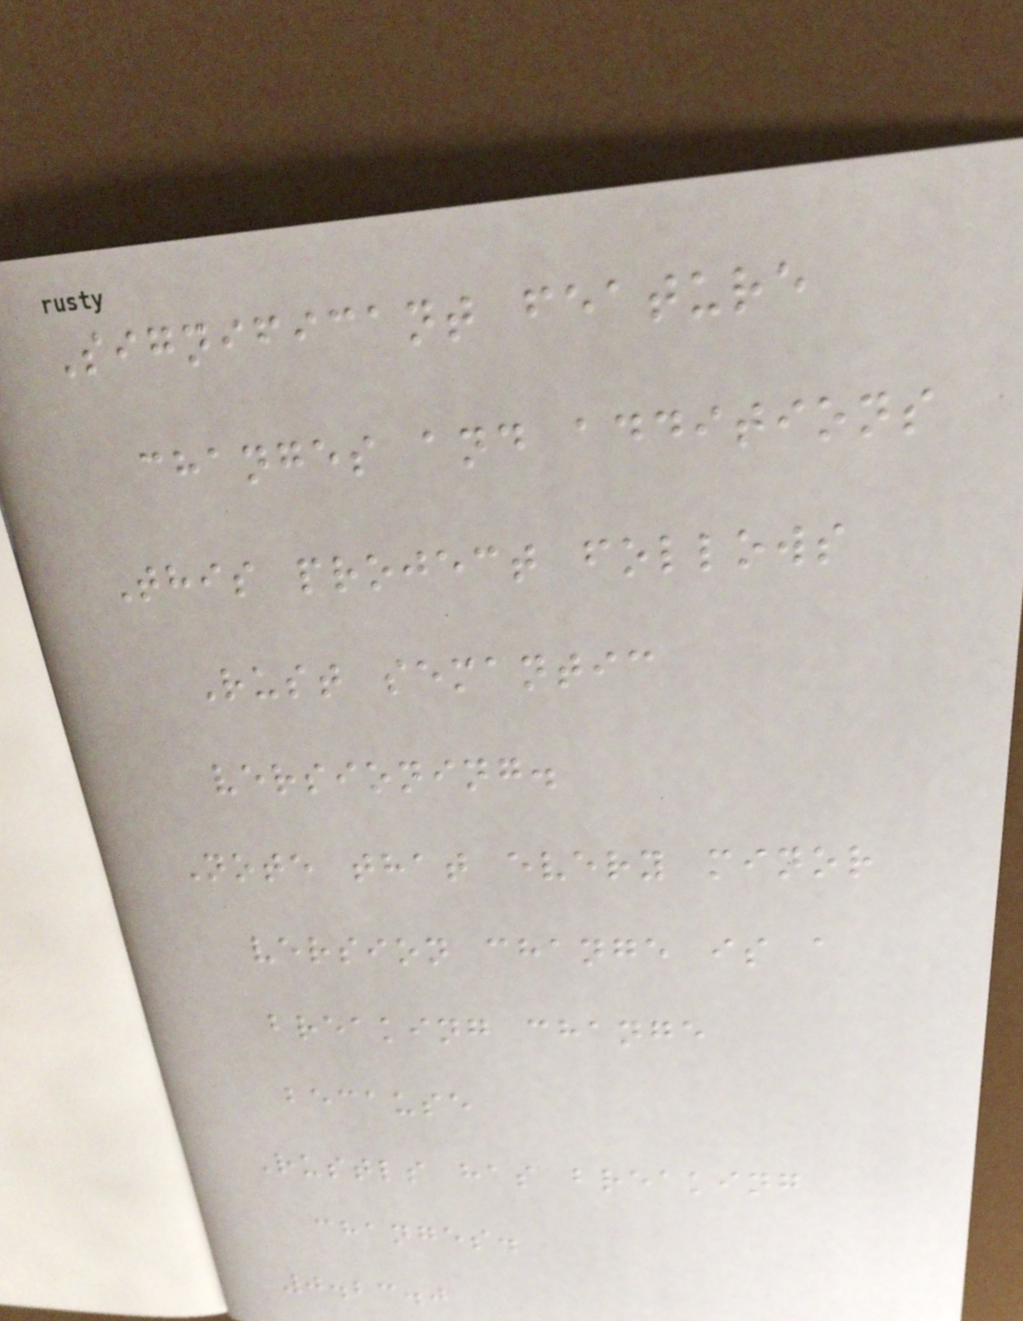Significant feature
changes and additions
This project follows
Rust semantic
versioning.
Note that every minor
version change is a
breaking change
because
Rustls has breaking
changes.
0.23.0
